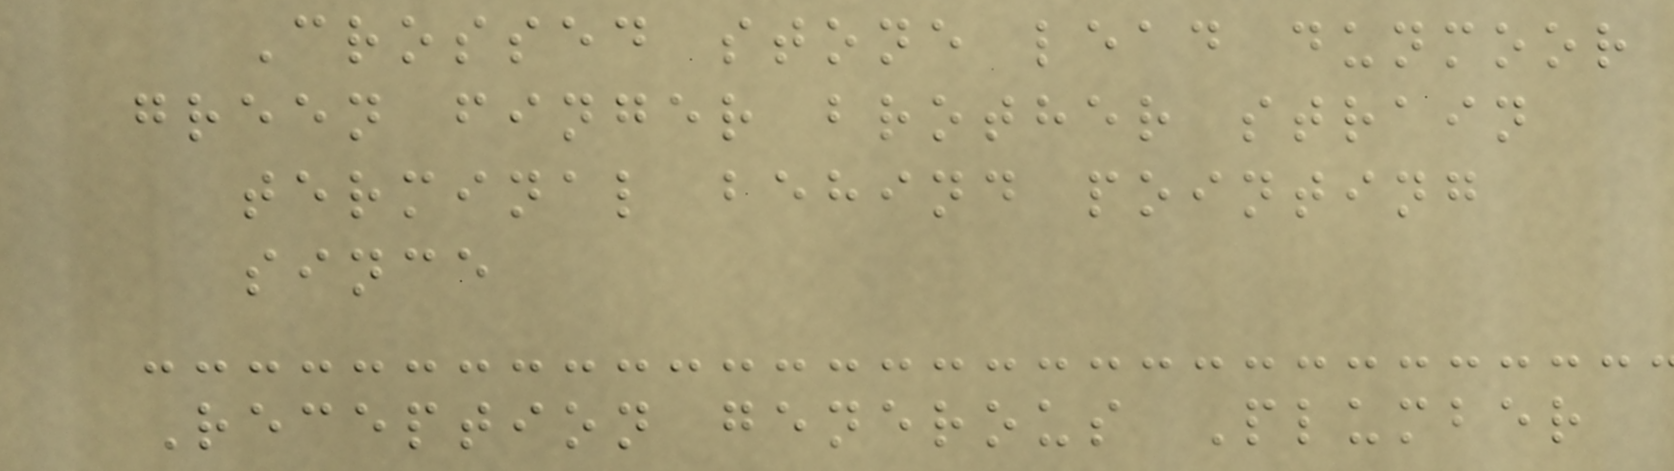Crossed stone lead dunmoor
green finger brother strain
terminal behind pointing
since
Reception generous Plumber
